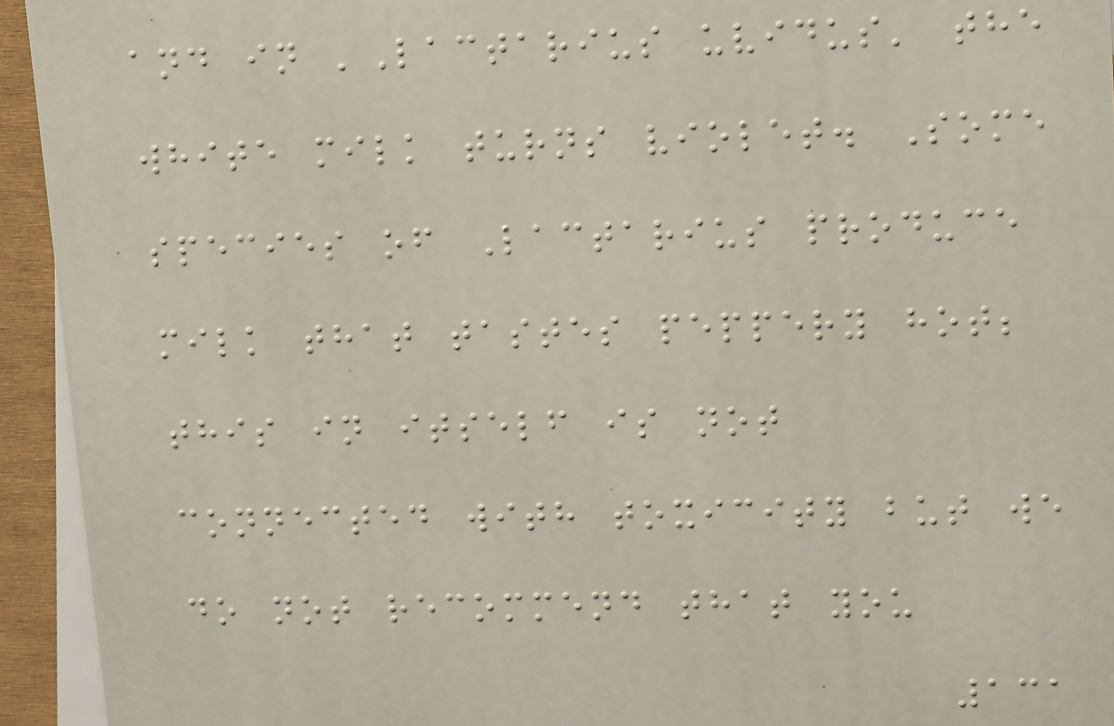and in 'Lactarius uvidus' the
white milk turns violet. Some
species of Lactarius produce
milk that tastes peppery hot;
this in itself is not
connected with toxicity but we
do not recommend that you
131
